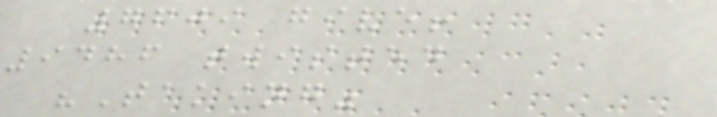7609 give!
9486 twisted
"Taking"
